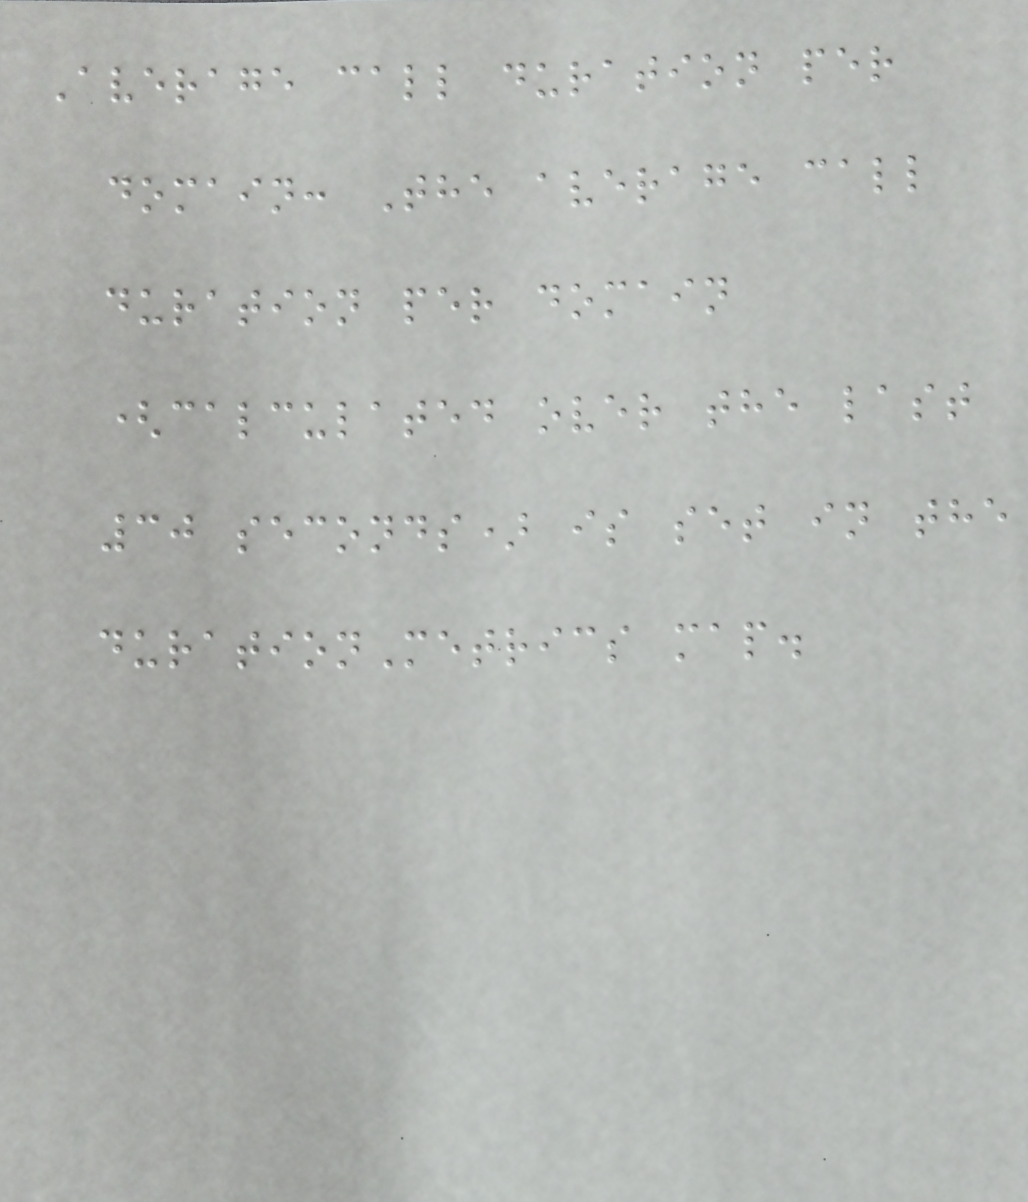Average call duration per
domain: The average call
duration per domain
(calculated over the last
30 seconds) is set in the
durationMetrics map.
